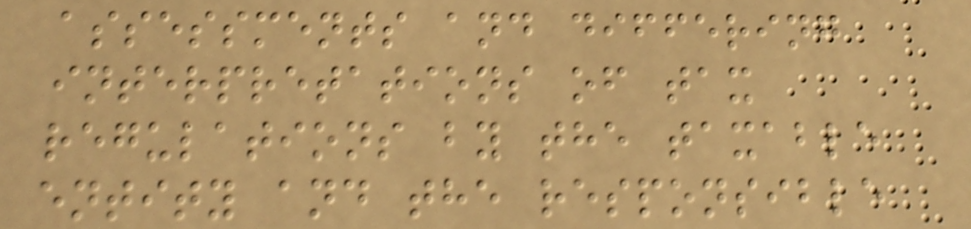assessments and differing
interpretations of tax
regulations by the taxable
entity and the responsible
